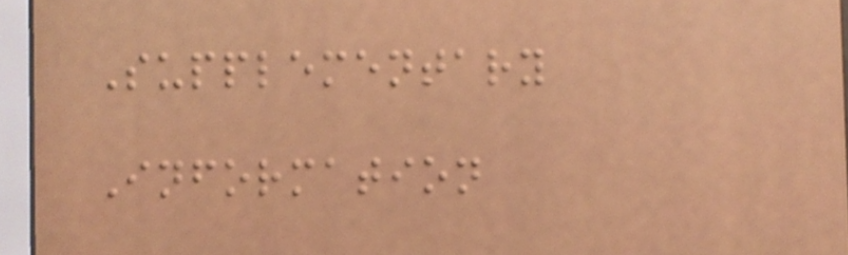Supplementary
Information
